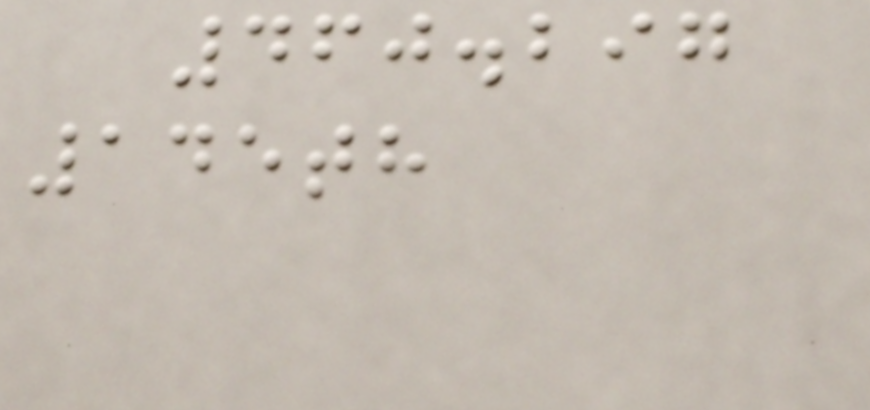460.297
145th
